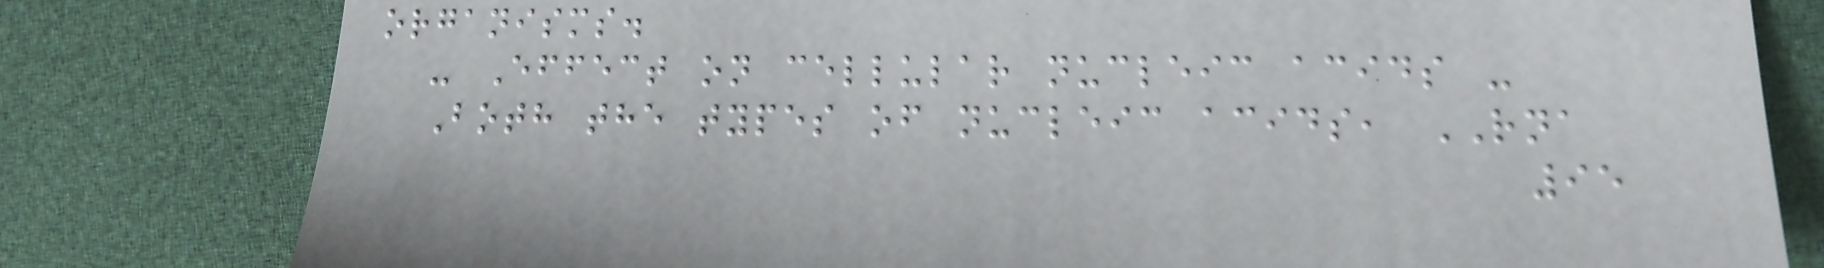organisms.
- Effect on cellular nucleic acids -
Both the types of nucleic acids, RNA
95
